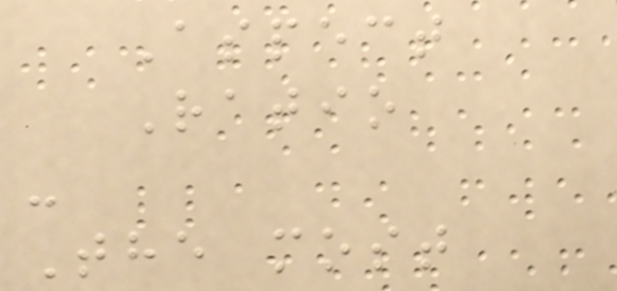Aspect
Ratio
-
The most
